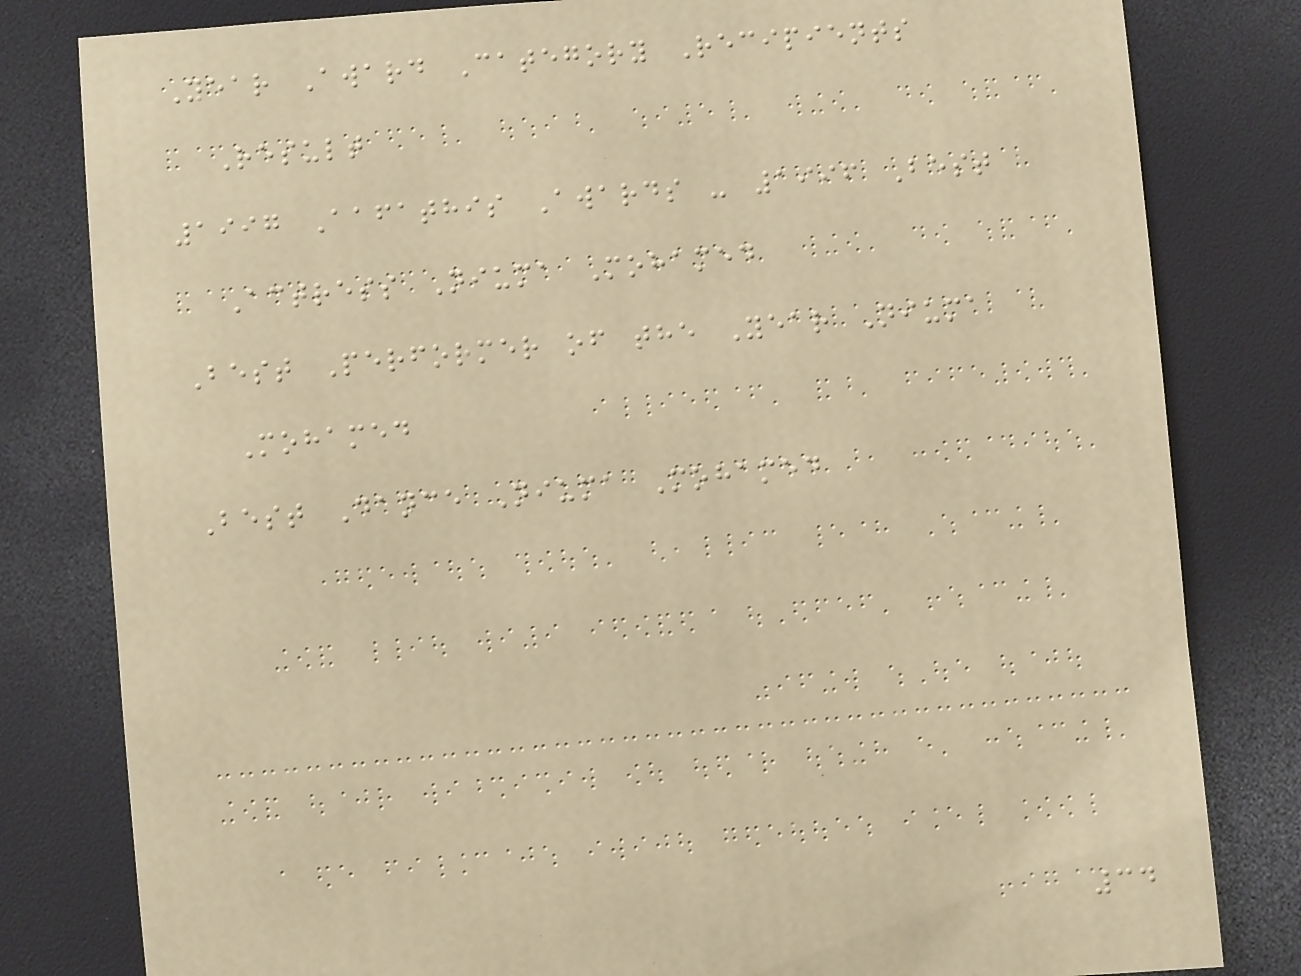Year Award Category Recipients
Result
1997 Aafathis Awards - 1996 Best
Actress Niuma Mohamed
Best Performer of the Year Niuma
Mohamed
Best Dance Niuma Mohamed
34
